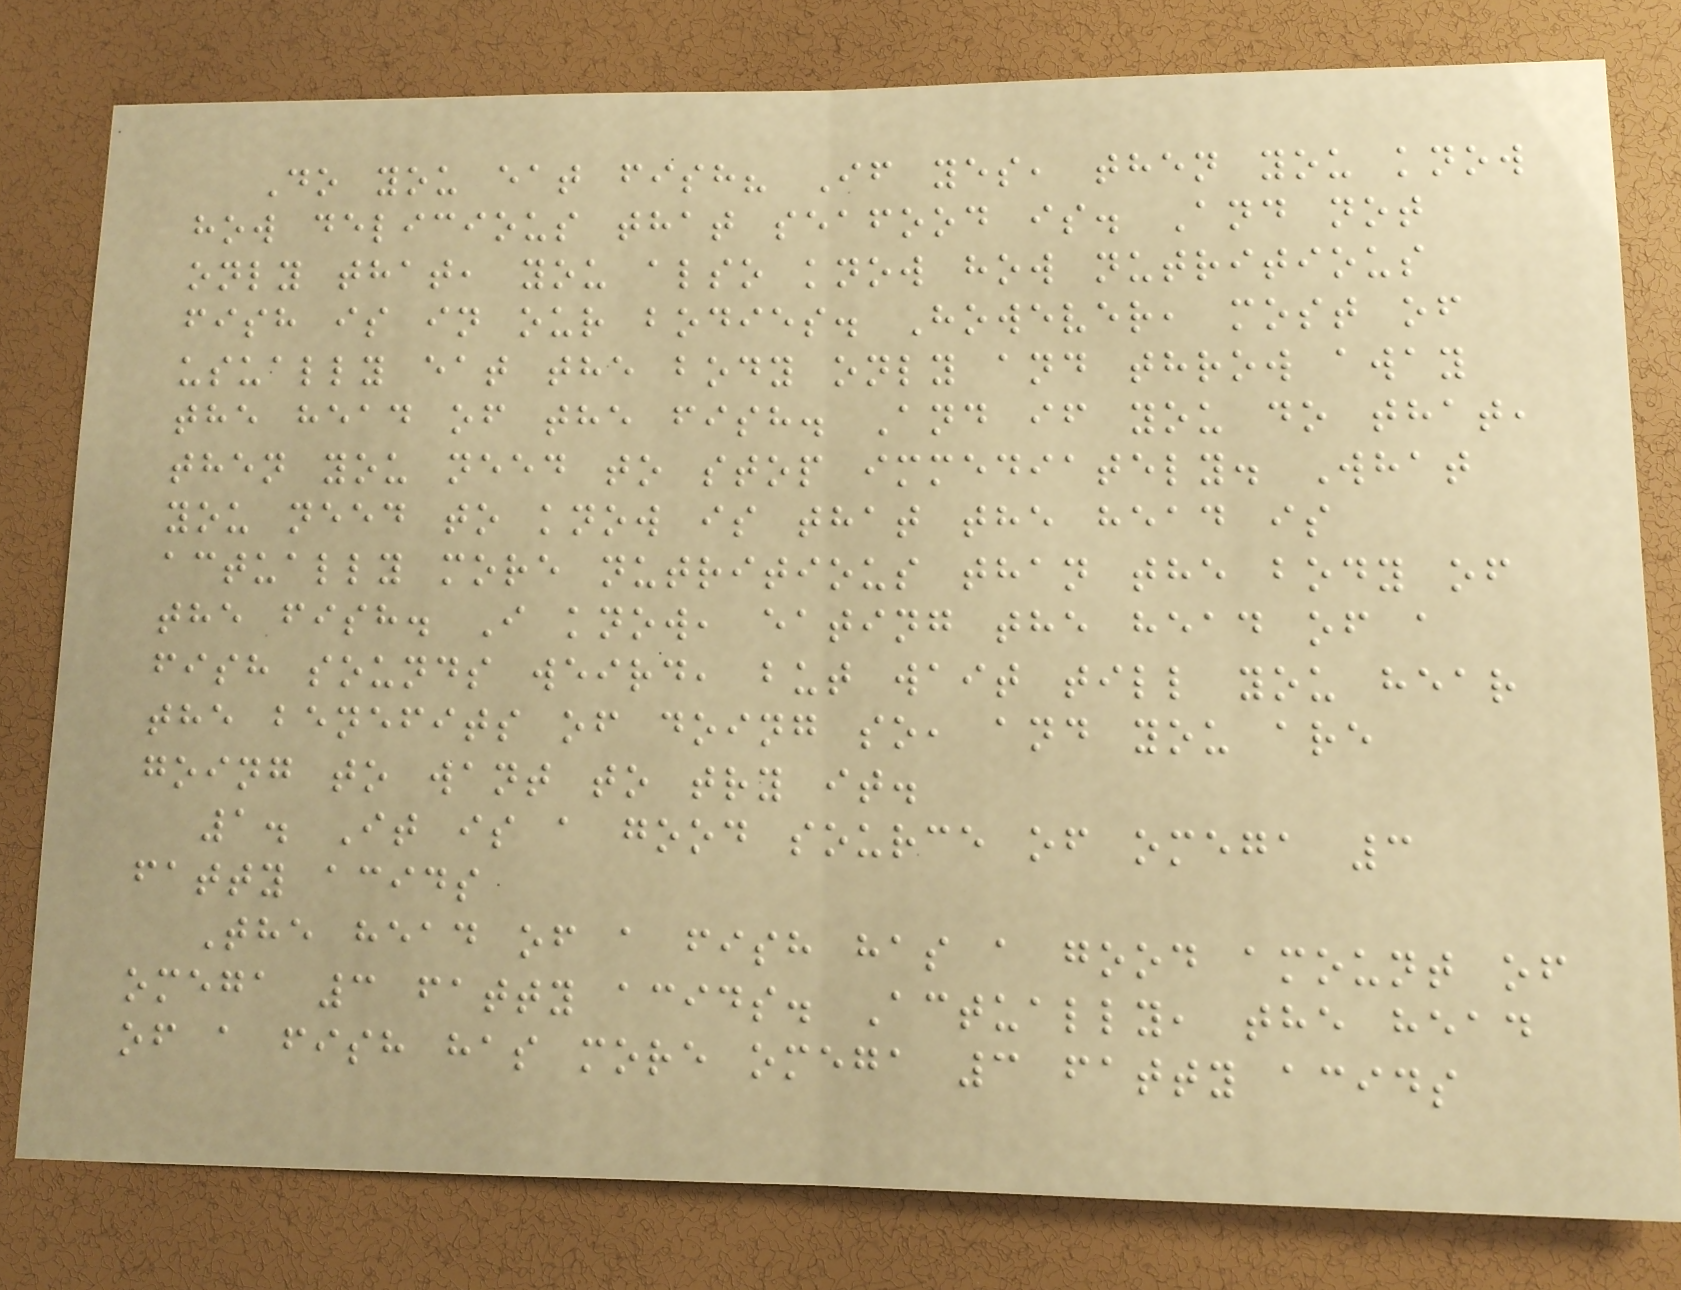Do you eat fish? If yes, then you know
how delicious that seafood is. And not
only that, you also know how nutritious
fish is in our bodies. However, most of
usually eat the body only and throw away
the head of the fish. And if you do that,
then you need to stop immediately. What
you need to know is that the head is
actually more nutritious than the body of
the fish. I know, eating the head of a
fish sounds weird, but wait till you hear
the benefits of doing so, and you are
going to want to try it.
1. It is a good source of omega 3
fatty acids
The head of a fish has a good amount of
omega 3 fatty acids. Actually, the head
of a fish has more omega 3 fatty acids
